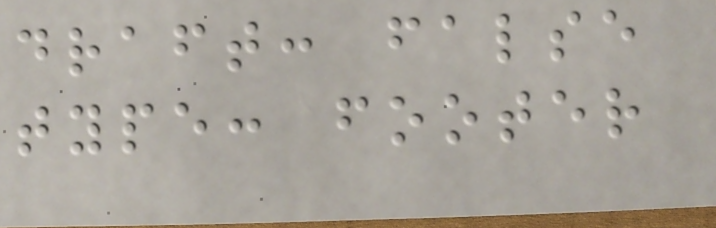draft: false
type: footer
